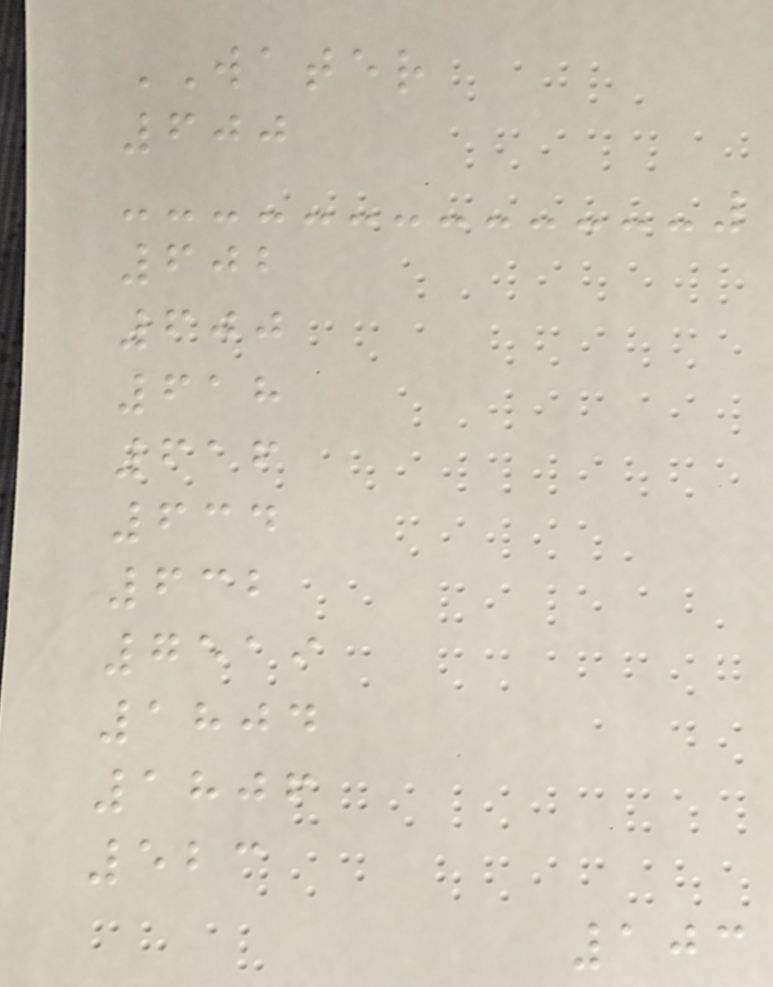WATER
600
602
600
618
616
634
632
7519
1804
1806
523
103
